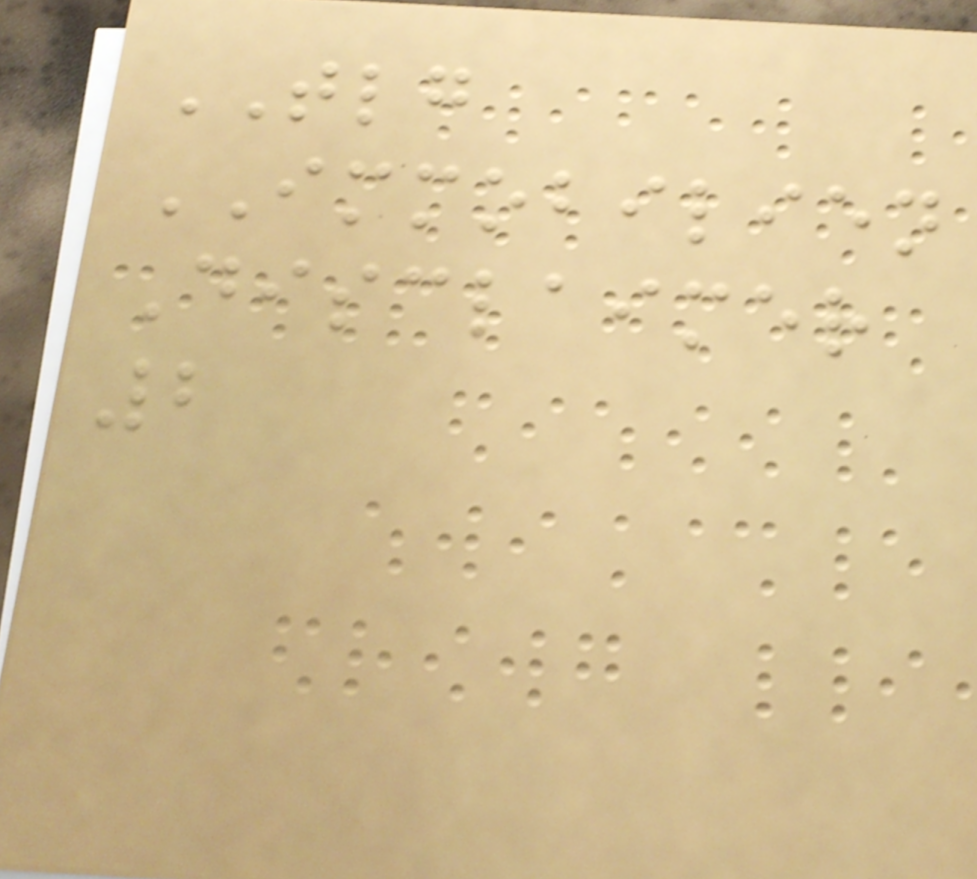TLG
IMMOBILIEN
Disclaimer
2
